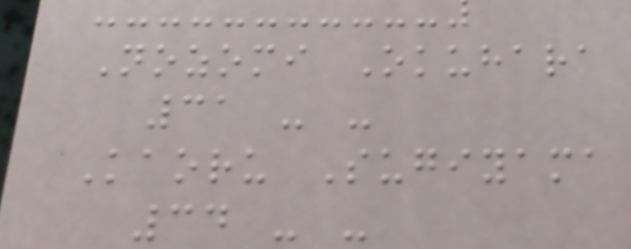Nozomi Okuhara
31 - -
Kaoru Sugiyama
34 - -
